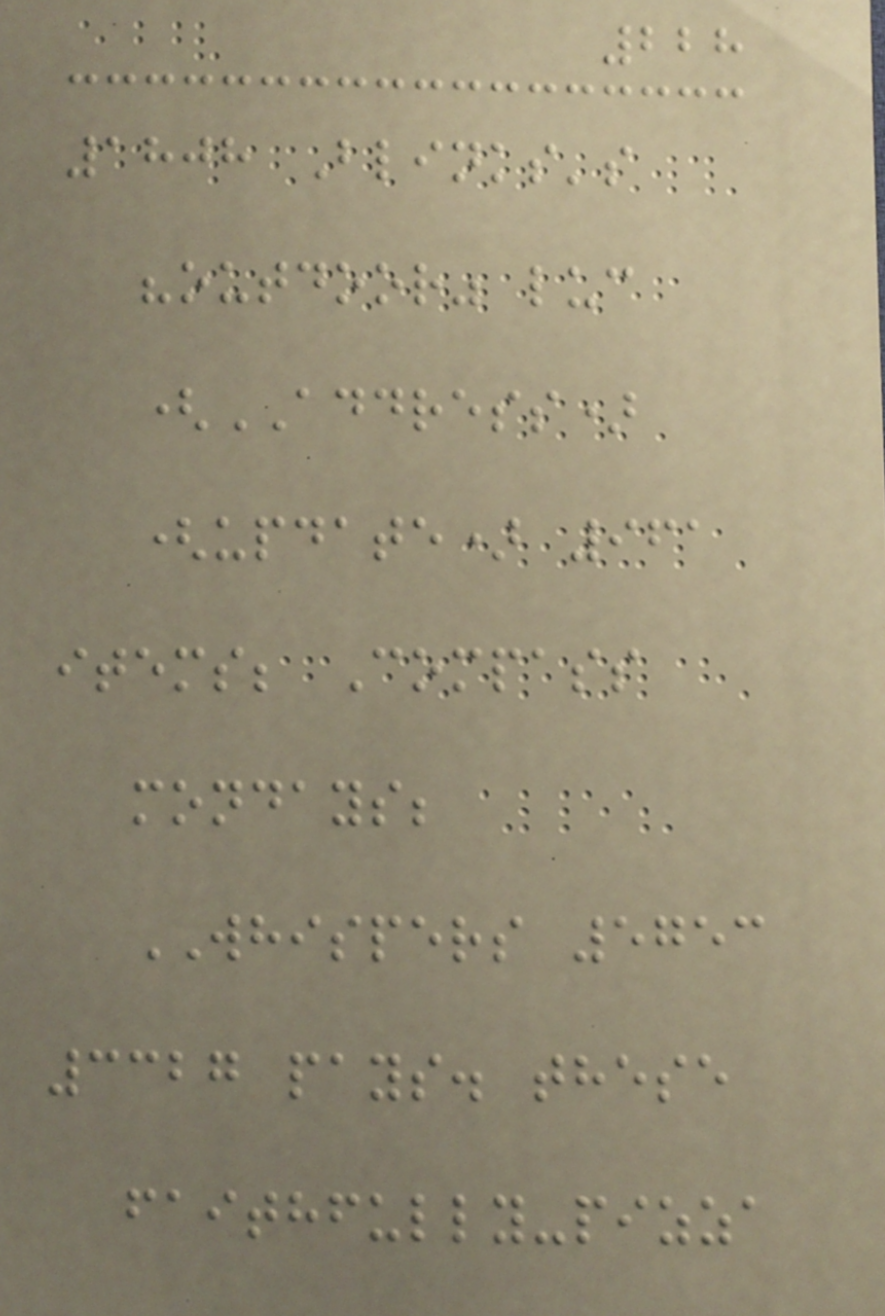228
1808 Blinks's
"outdoor" luc
(ADDRESS)
(update) 961
items; Compass
mondays;
WHISPERS 5753
3327 pays. these
faithfully-pizza
